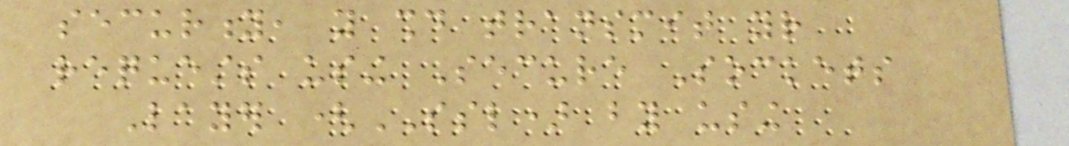security, you should transmit your
requests using Secure Sockets
Layer (SSL) by using
